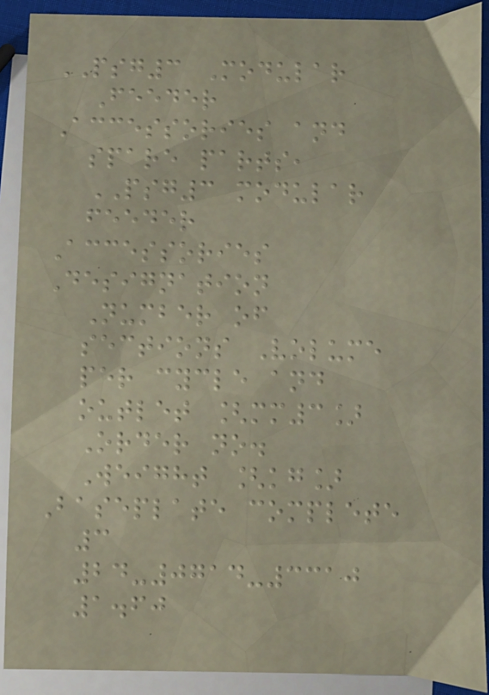PSG3 Modular
Feeder
Accessories and
spare parts,
PSG3 modular
feeder
Accessories
Designation
Number of
sections Volume
per cycle and
outlet [mm3]
Order no.
Weight [kg]
Baseplate complete
3
24-0714-3310
1.60
